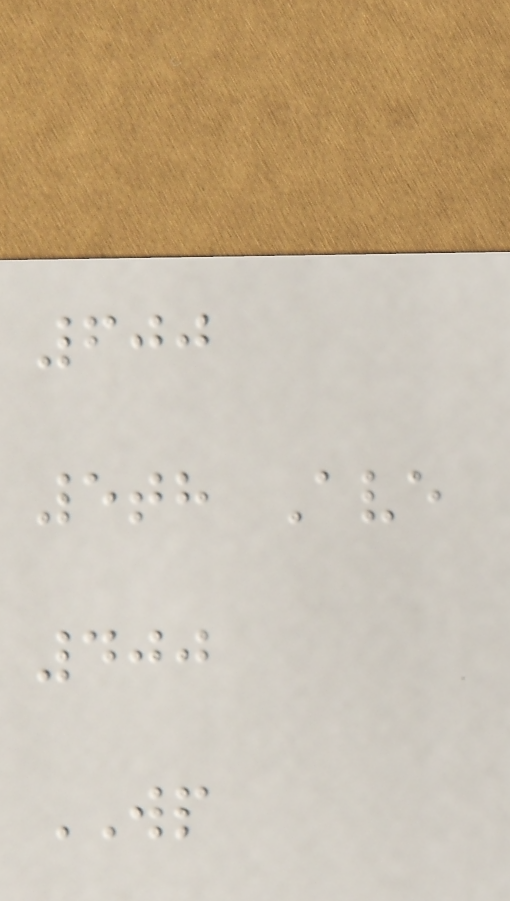600
5th Ave
400
WP
